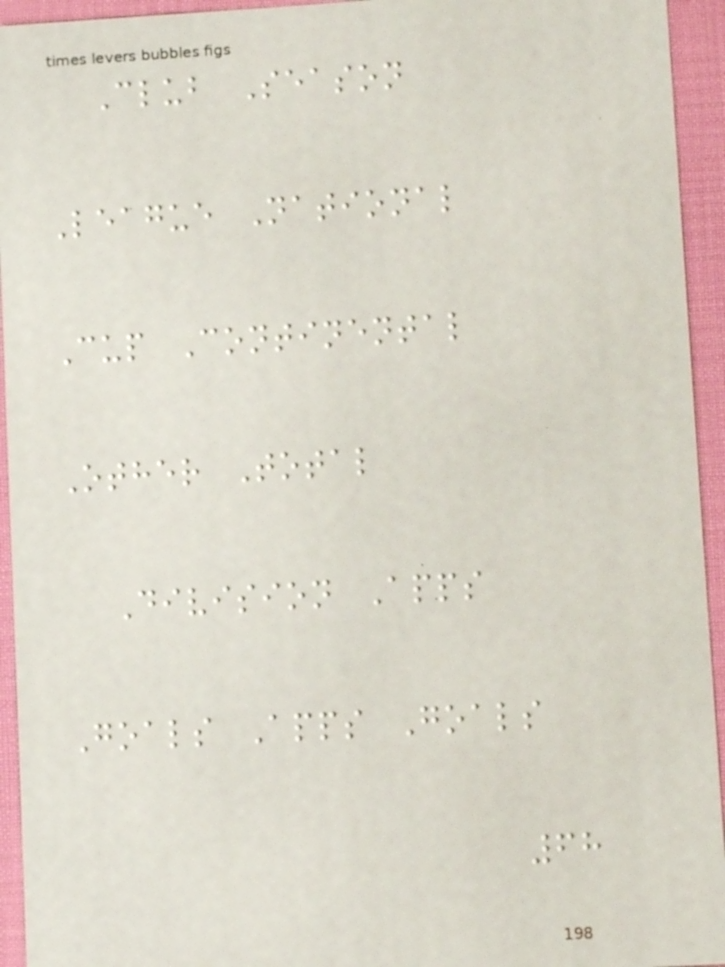Club Season
League National
Cup Continental
Other Total
Division Apps
Goals Apps Goals
68
